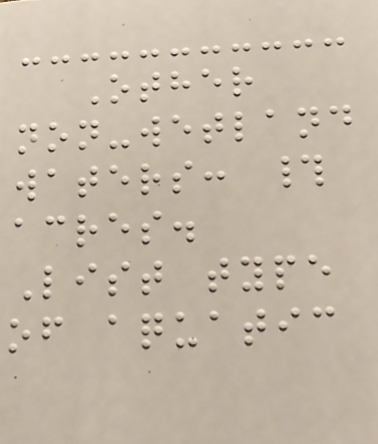Other
non-wetland
waters: #
acres.
List type
of aquatic
